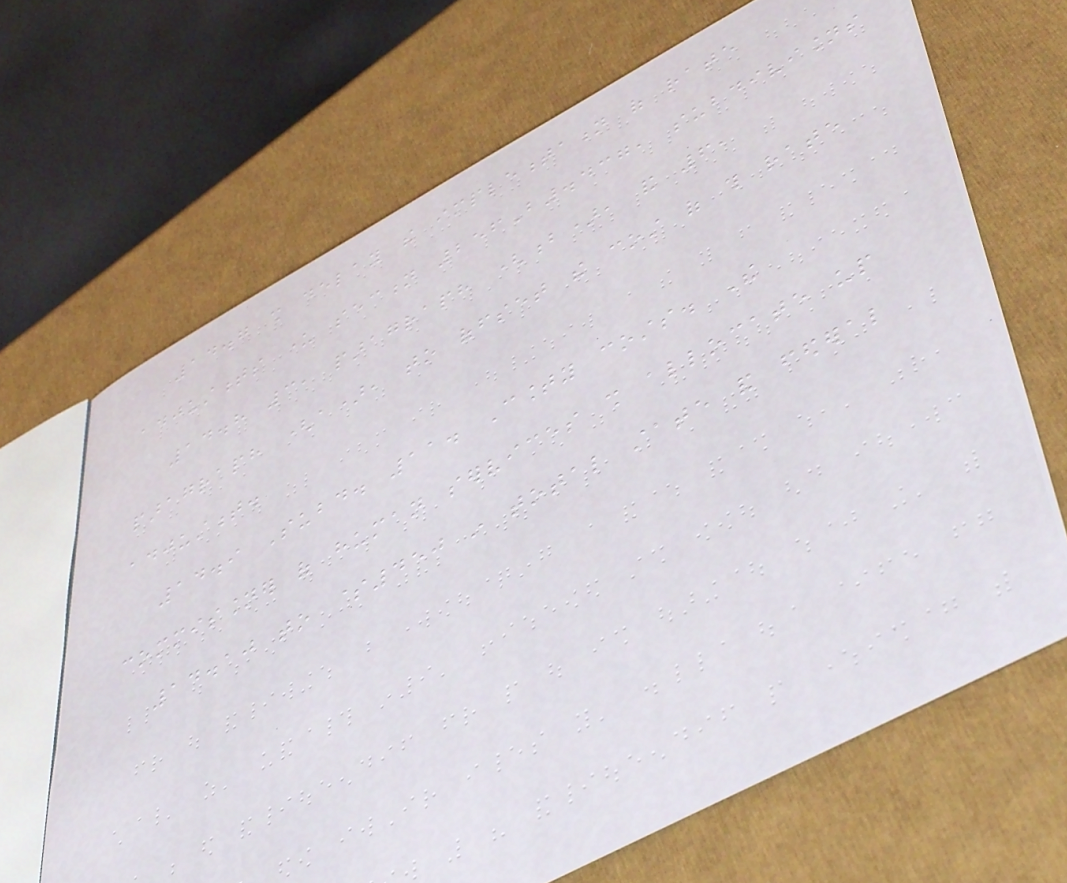14.7 shall delay the implementation of rate
adjustments under section 256B.437, subdivisions
14.8 3, paragraph (b), and 6,
paragraph (a), to offset the cost of this rate
adjustment.
14.9 Subd. 11. County costs. The
commissioner of human services shall allocate up
14.10 to $450 in total state and federal
